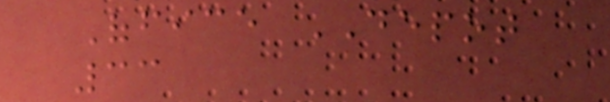Office DEPOT
33
